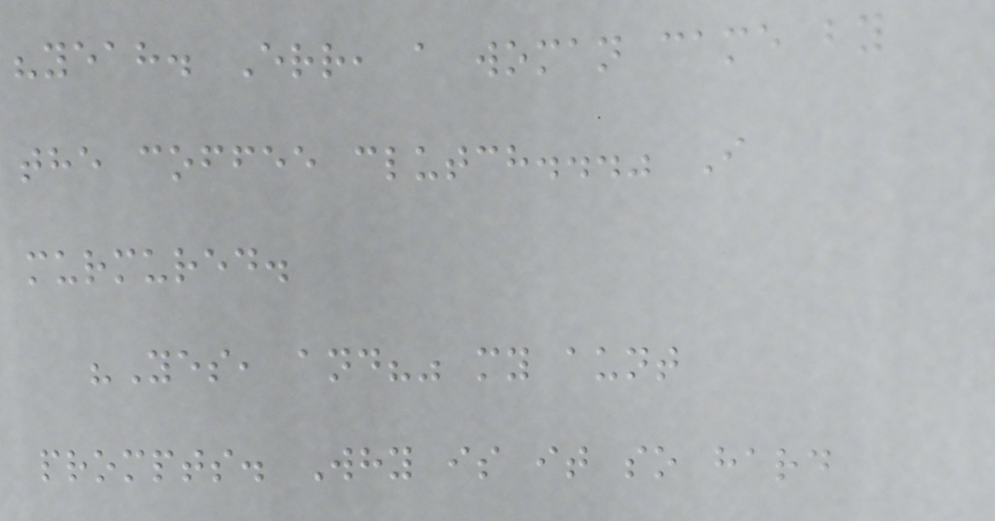"yeah. Err, a woman came by
the coffee clutch..." I
murmured.
"Yes, and?" my aunt
prompts. Why is it so hard
